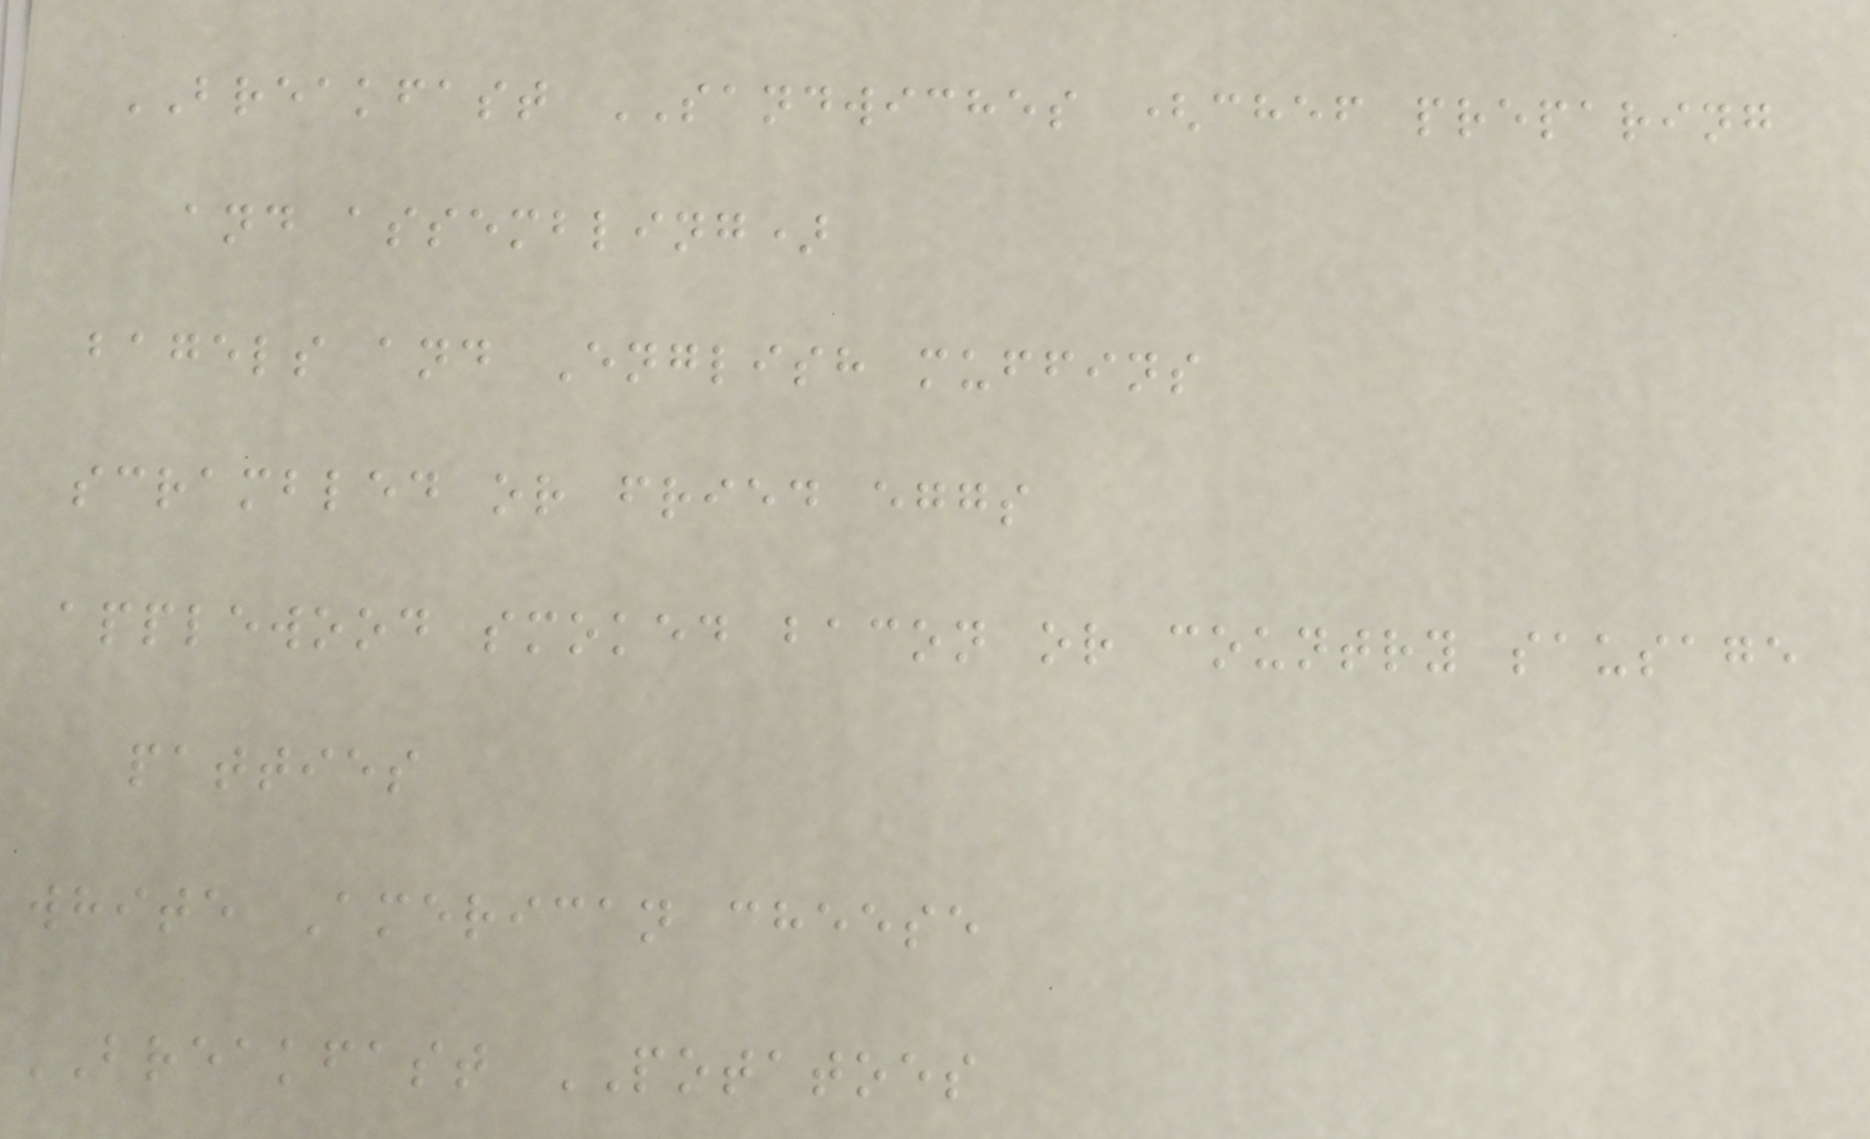BREAKFAST SANDWICHES (chef preparing
and assembling)
bagels and English muffins
scrambled or fried eggs
applewood smoked bacon or country sausage
patties
white American cheese
BREAKFAST POTATOES
